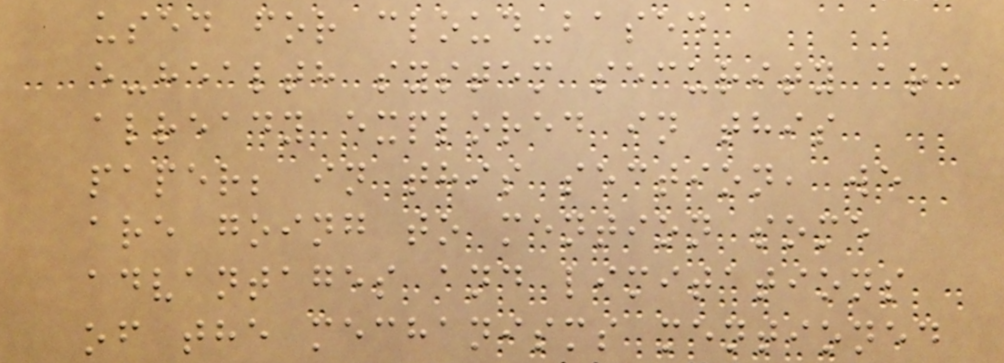used for cloud-based
e-health system security are
already explored in this
paper; in this section, we
are going to mention some
advantages and limitations
of the mechanisms mentioned
